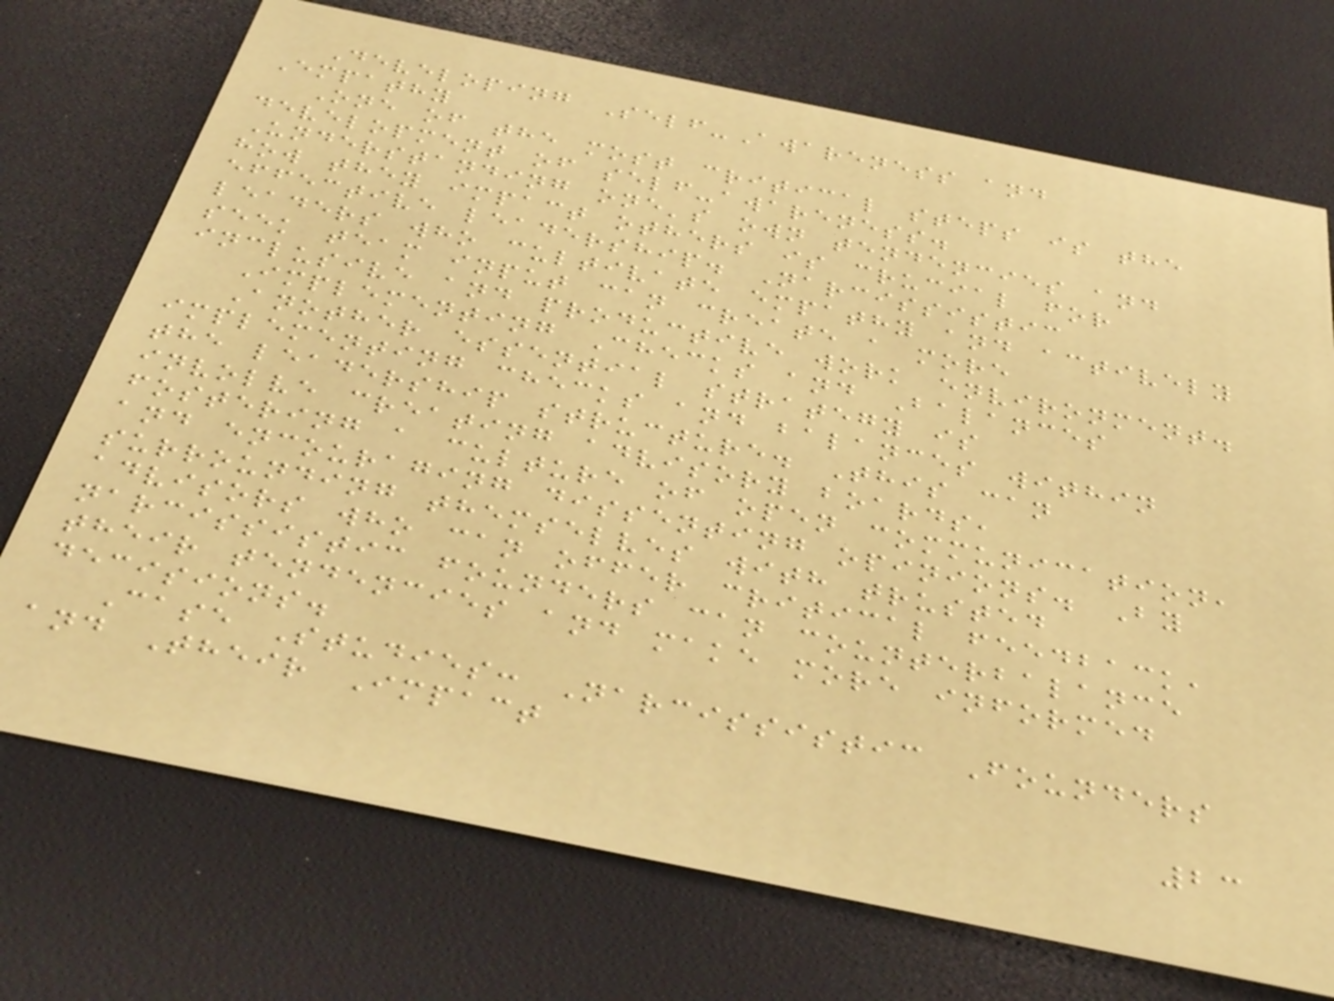Developing Self-Awareness and
Empathy
One of the most critical steps is the
development of self-awareness.
Understanding one's own tendencies and
how they impact others is crucial for
effective leadership. Narcissistic
leaders who cultivate empathy and actively
seek team input can create a more
inclusive and productive work environment.
Implementing Checks and Balances
Another essential strategy is
implementing checks and balances within
the leadership structure. This can
involve creating advisory boards,
fostering a culture of open communication,
and encouraging dissenting opinions. By
surrounding themselves with trusted
advisors who can offer critical feedback,
narcissistic founders can counterbalance
their tendencies and make more informed
decisions.
Case Studies: Narcissistic Founders
and Their Impact
23
